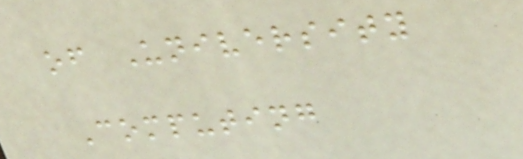of University
Computing
